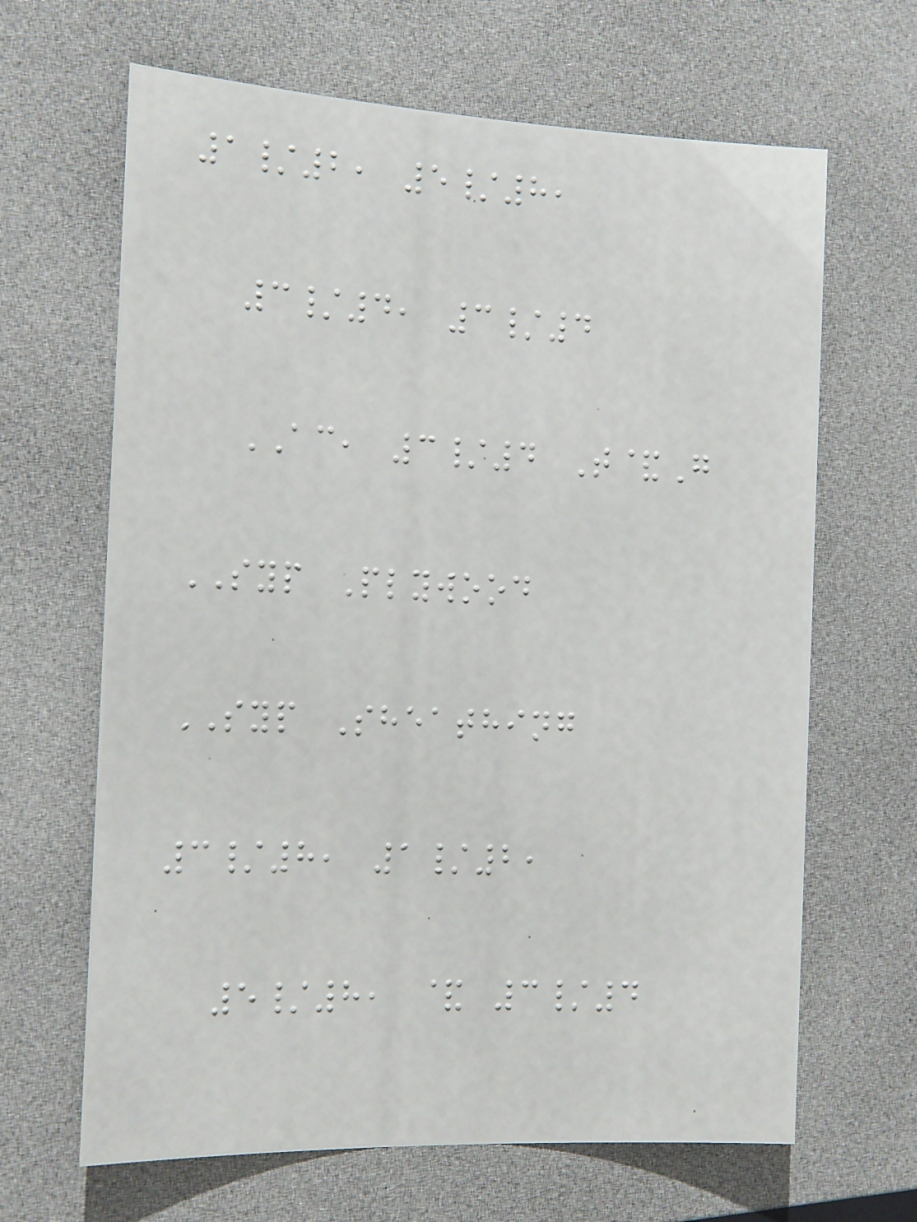1/2, 5/8,
3/4, 3/4
AC, 3/4 T&G
SYP Plywood
SYP Sheathing
3/8, 1/2,
5/8, & 3/4
